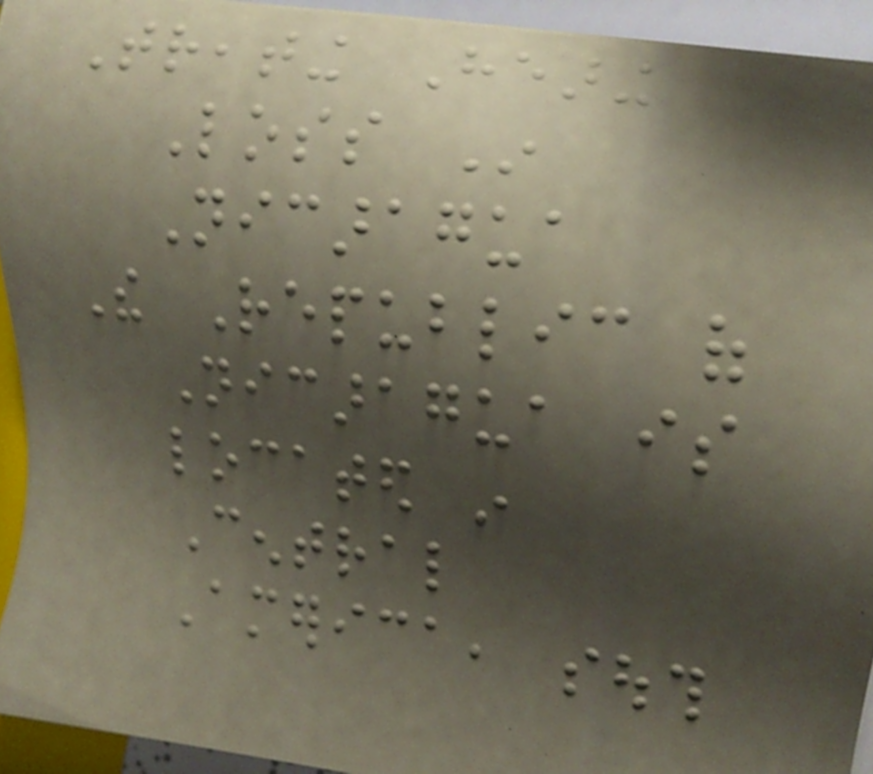Treating Hearing
Loss In
Nicaragua
The Republic of
Nicaragua is
located in
Central
America, south
